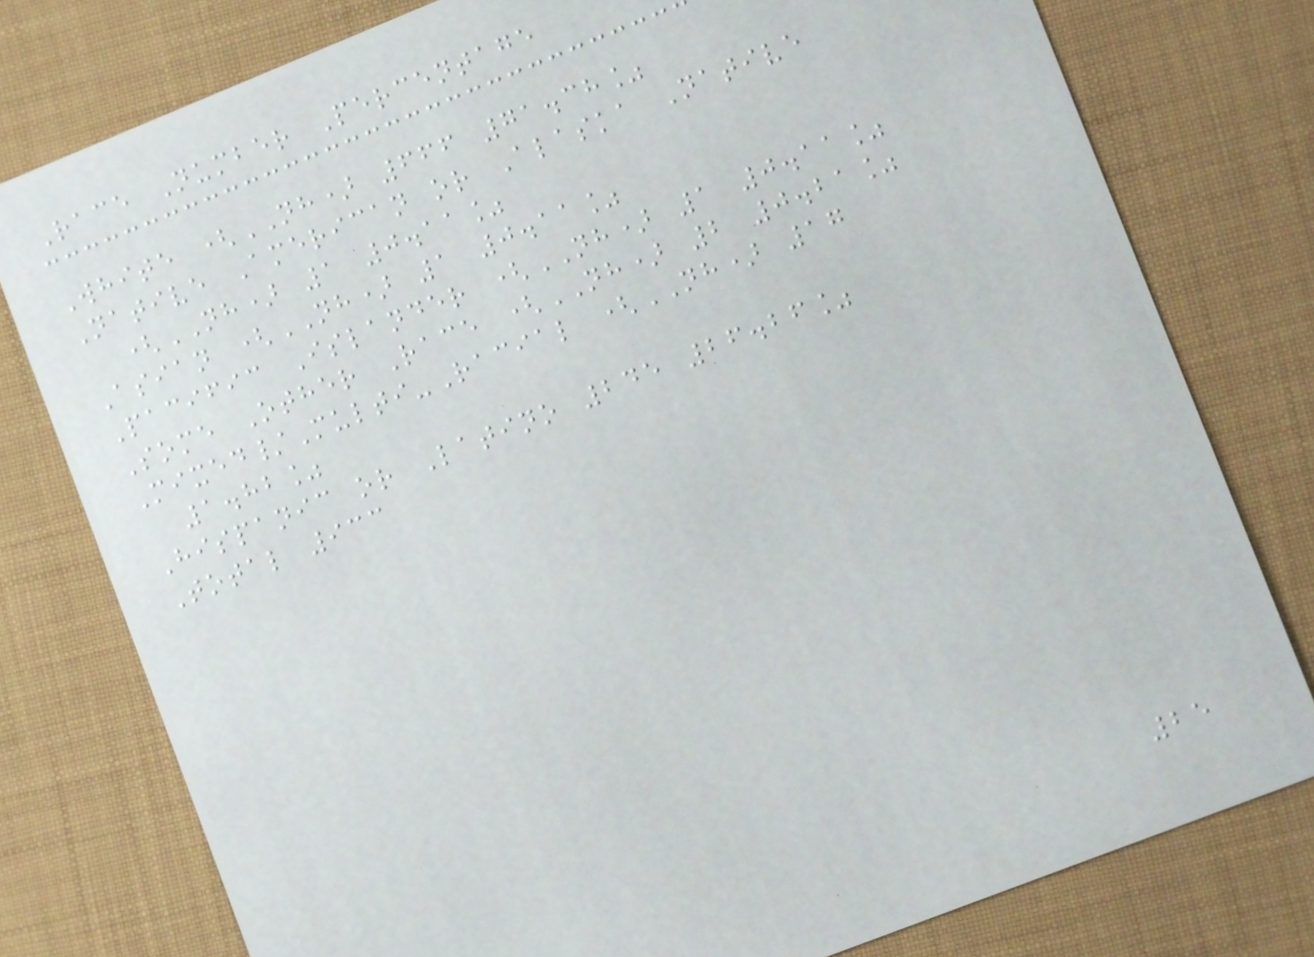Race Number Percentage
White (NH) 666 71.38%
Native American or Alaska Native
(NH) 1 0.11%
Asian (NH) 1 0.11%
Pacific Islander (NH) 1 0.11%
Some Other Race (NH) 2 0.21%
Mixed/Multi-Racial (NH) 17
1.82%
Hispanic or Latino 245 26.26%
Total 933
25
